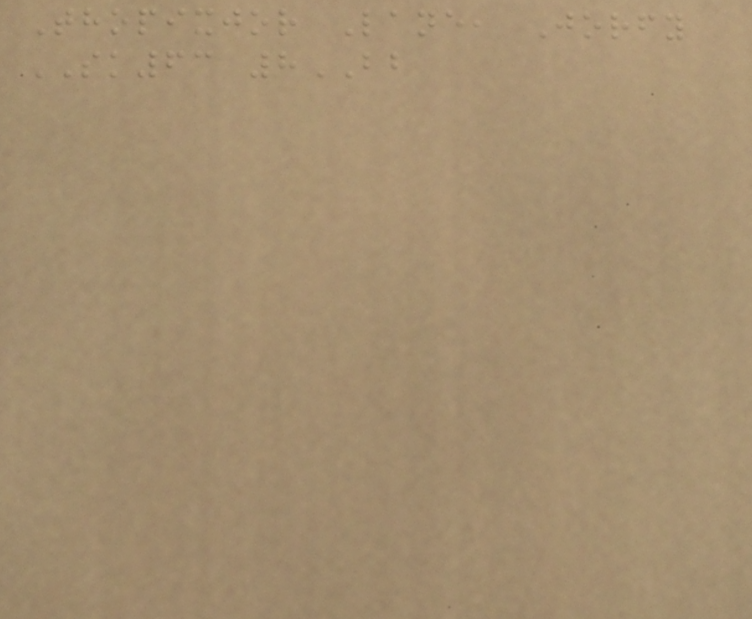Thopixjor Lane, Jorfy
SK63 8BB
